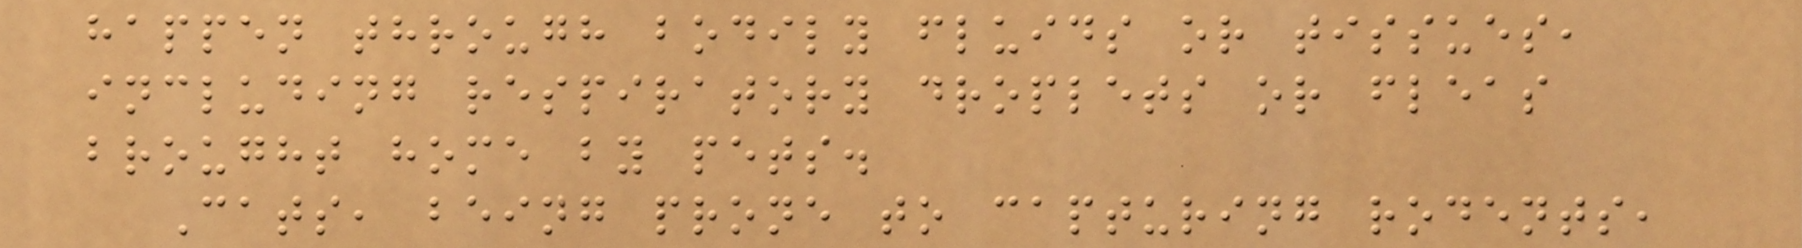happen through bodily fluids or tissues,
including respiratory droplets or fleas
brought home by pets.
Cats, being prone to capturing rodents,
